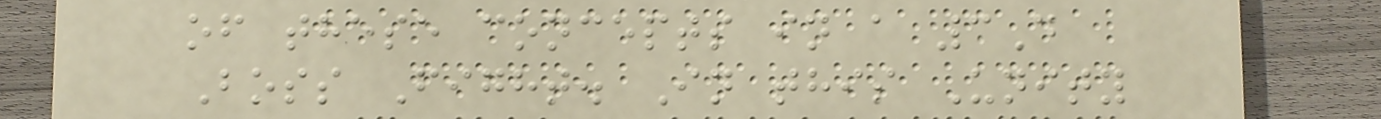of these concepts in a 3D
Boss Fight. In this Unity
